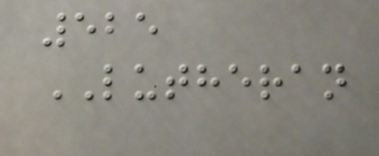525
LUTHERAN
